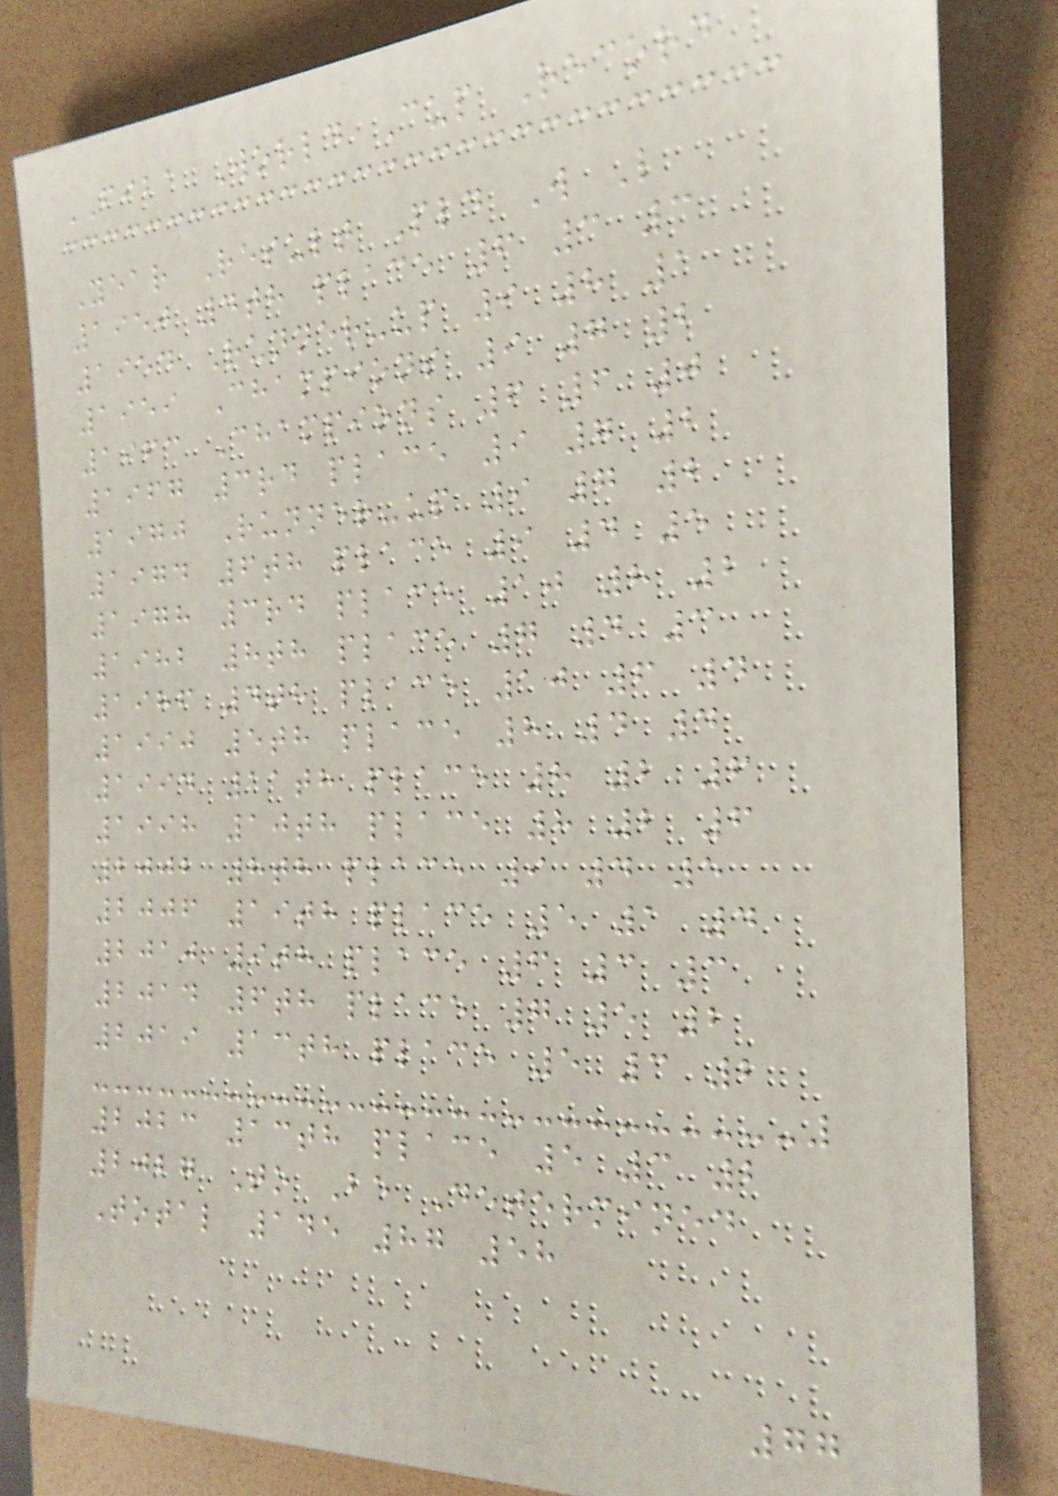FIBA World Cup Record
Year Result Pld W L
1950 4th place 6 3 3
1954 Runner-up 9 8 1
1959 Champions 9 7 2
1963 Champions 6 6 0
1967 3rd place 9 7 2
1970 Runner-up 9 7 2
1974 6th place 9 4 5
1978 3rd place 10 8 2
1982 8th place 7 4 3
1986 4th place 10 6 4
1990 5th place 8 4 4
1994 11th place 8 2 6
1998 10th place 8 2 6
2002 8th place 9 4 5
2006 19th place 5 1 4
2010 9th place 6 3 3
2014 6th place 7 5 2
2019 13th place 5 3 2
2023 13th place 5 3 2
2027 To Be Determined
Total 145 87 58
77
